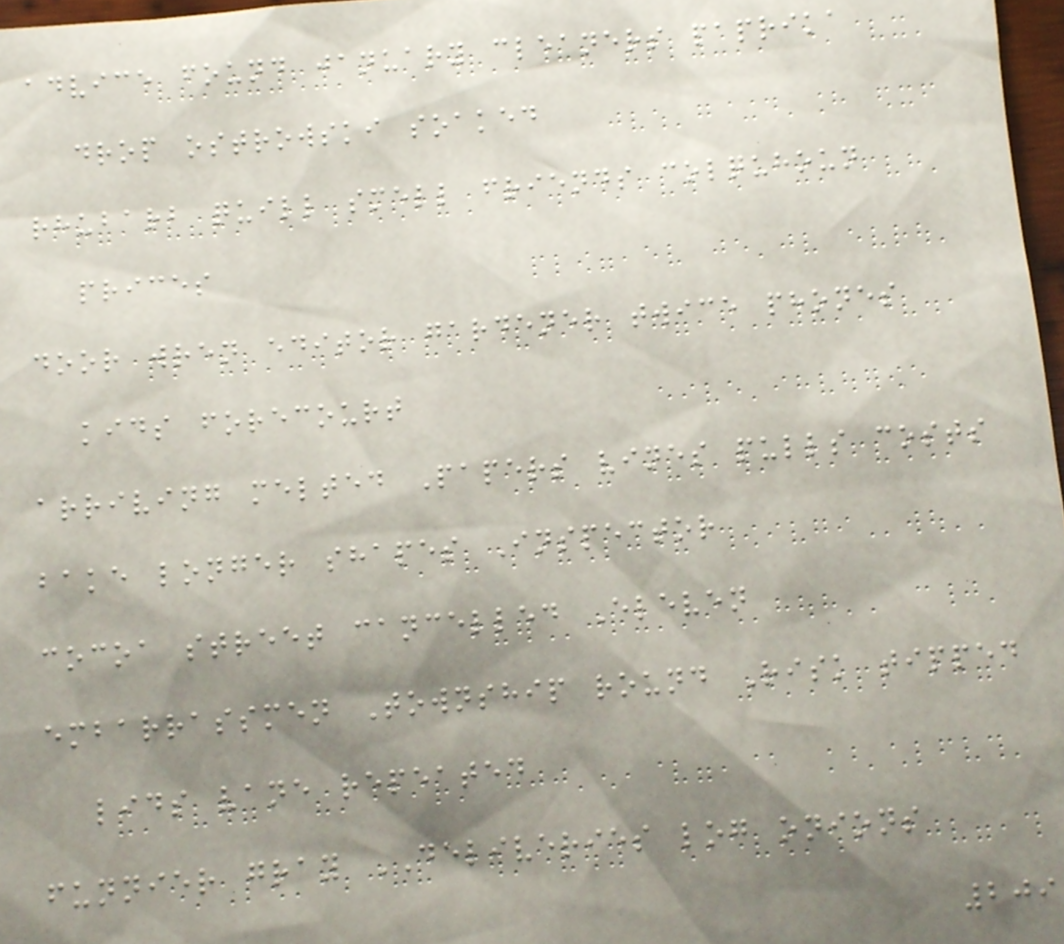advice found january cleaners paprika
drop ostrowski soaked
rhubarb quill smell friends colquhoun
prices
door wren editor gardener twice phones
kids forecourt
arriving melted Papers vines pulls costs
bake longer shapes Inspector
cocoa street cancelled Eleven
embarrassmen Township round Risk tipped
lids vane repeated
funnier gray DELIVERIES log onions
209
